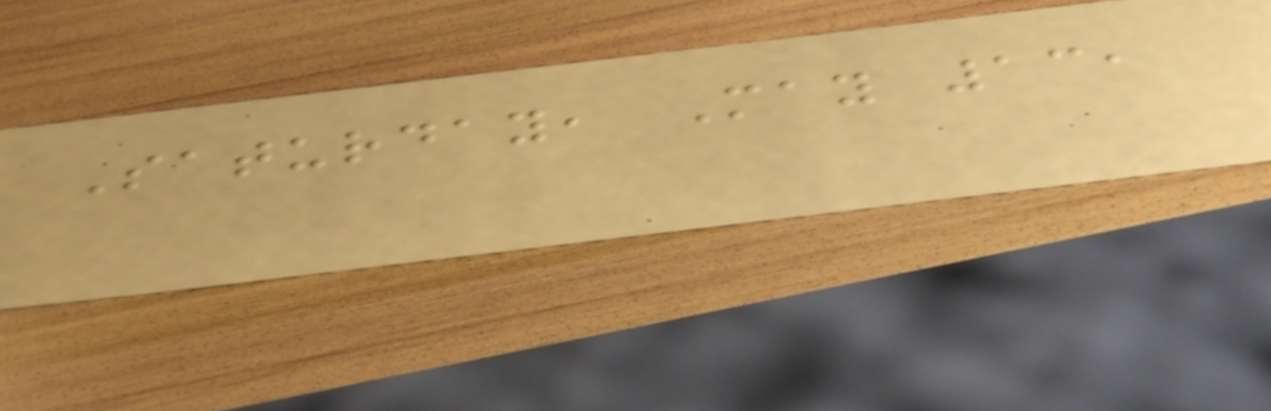Saturday, May 13,
